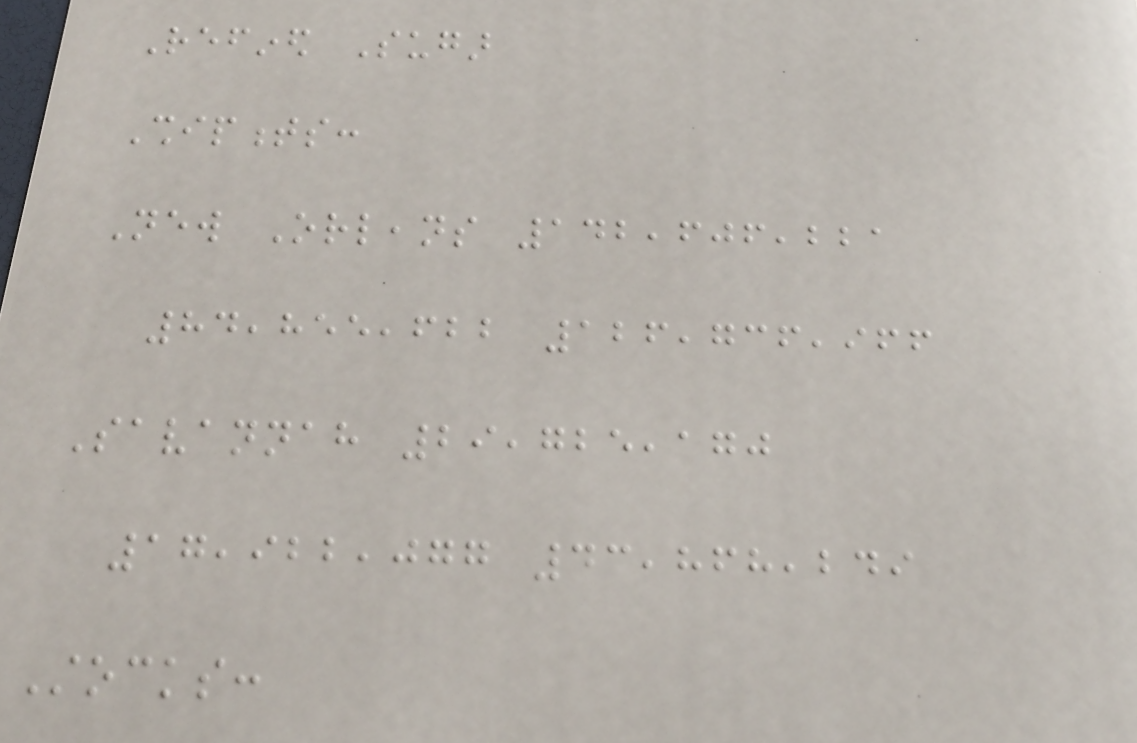Refined Sugar
Shipments:
New Orleans 142,606,221
84,855,622 126,736,966
Savannah 29,725,170
17,922,077 43,868,249
Stocks:
